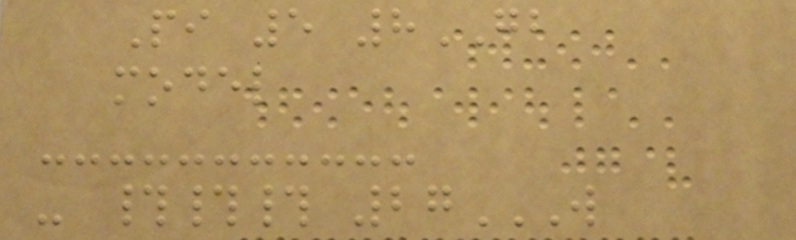Pi 5 8GB
model
- ### 27W
